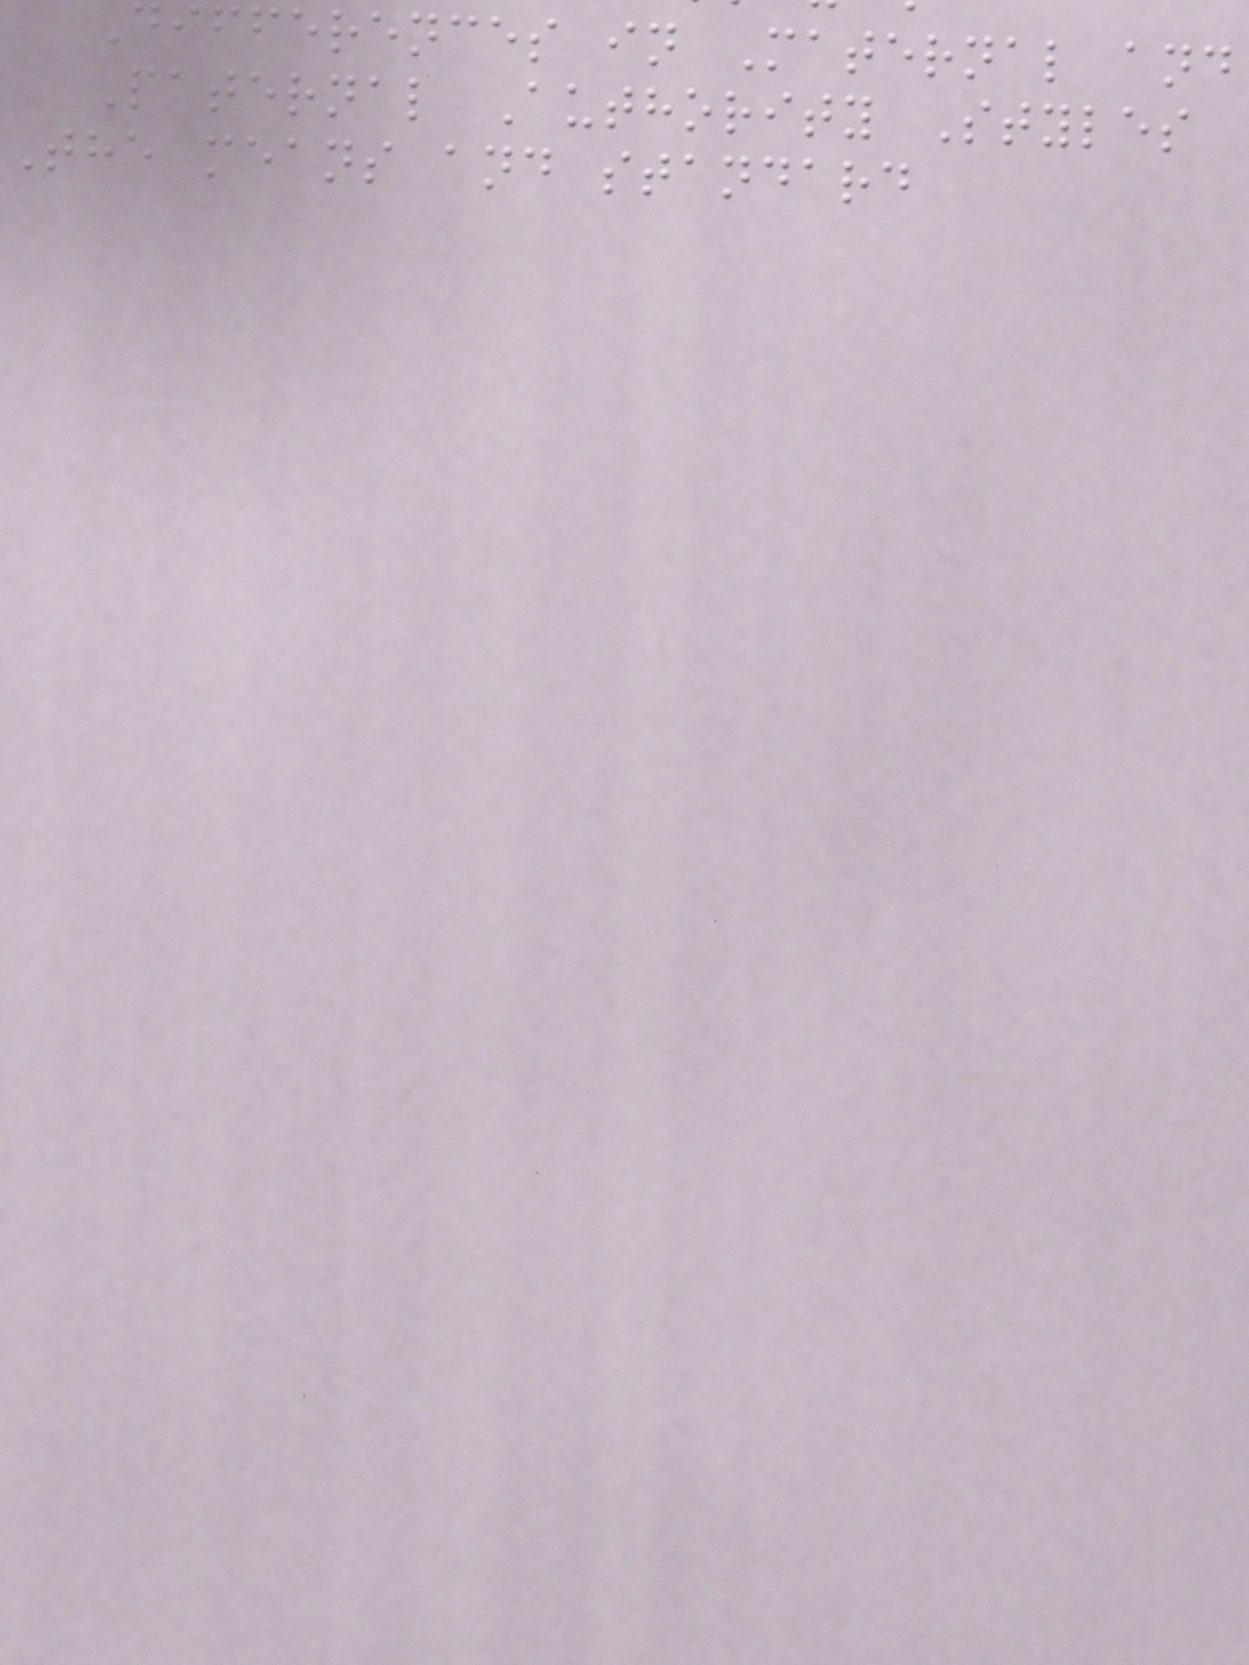ifferences in Maternal and
Paternal Authority Styles
The means and standard
